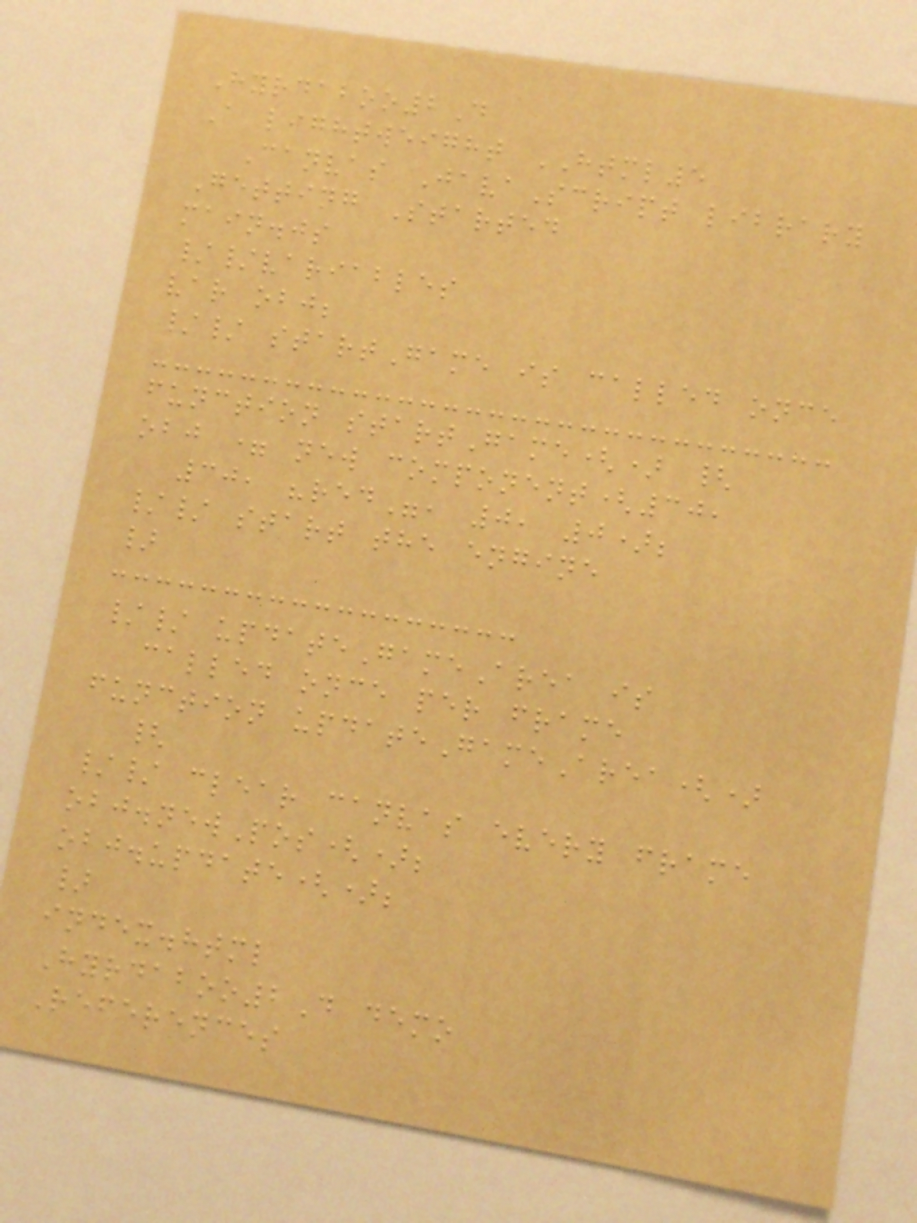Hyrdaboo2D
A lightweight HTML5
Canvas JavaScript library
Getting Started
main.js
//variables
var obj;
// startGame is called once
function startGame() {
obj = new component(30,
30, "red", 0, 0);
// start the engine
}
// updateGameArea is
called once per frame
function updateGameArea()
{
// clear canvas every frame
obj.newPos();
obj.update();
}
index.html
Hyrdaboo2D demo
References
